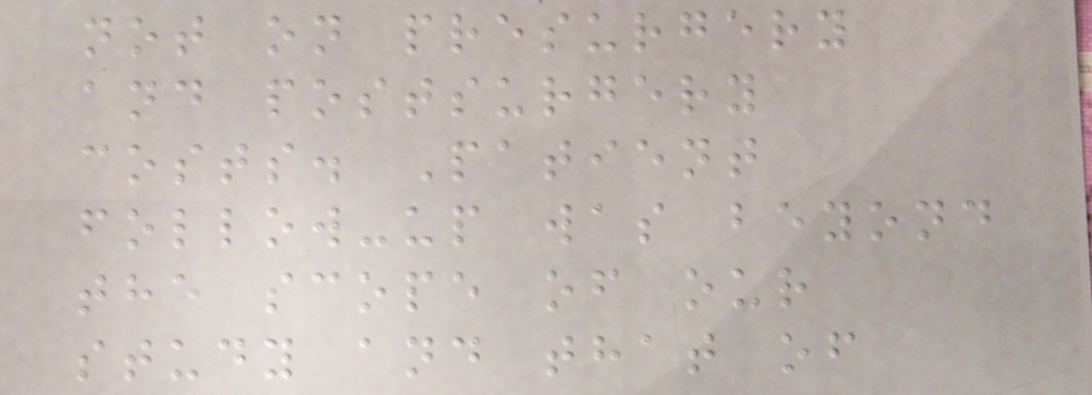not on presurgery
and postsurgery
costs. Patient
follow-up was beyond
the scope of our
study and that of
